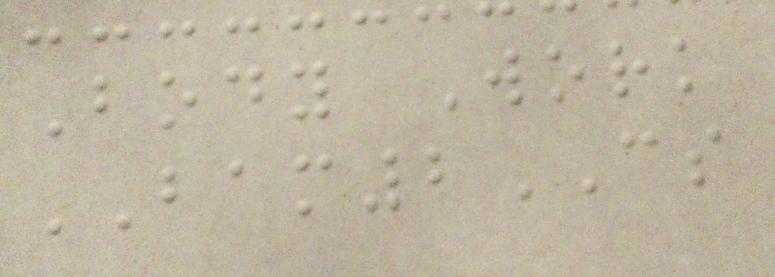Body Work
BAM2CS
